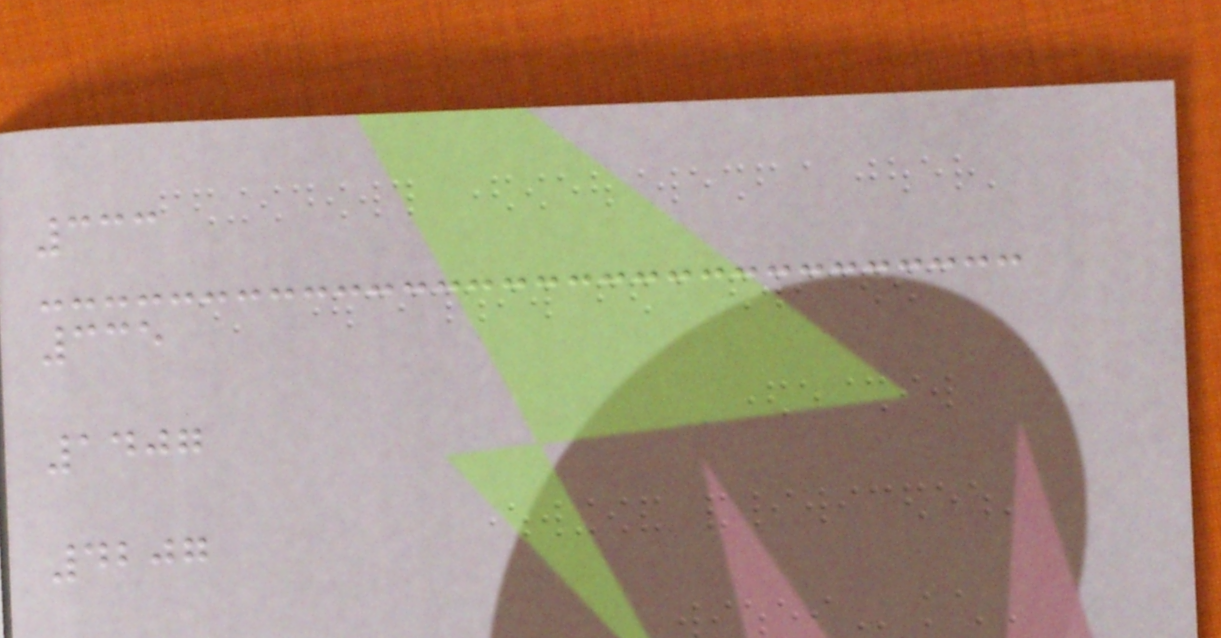333
335
1407
4207
